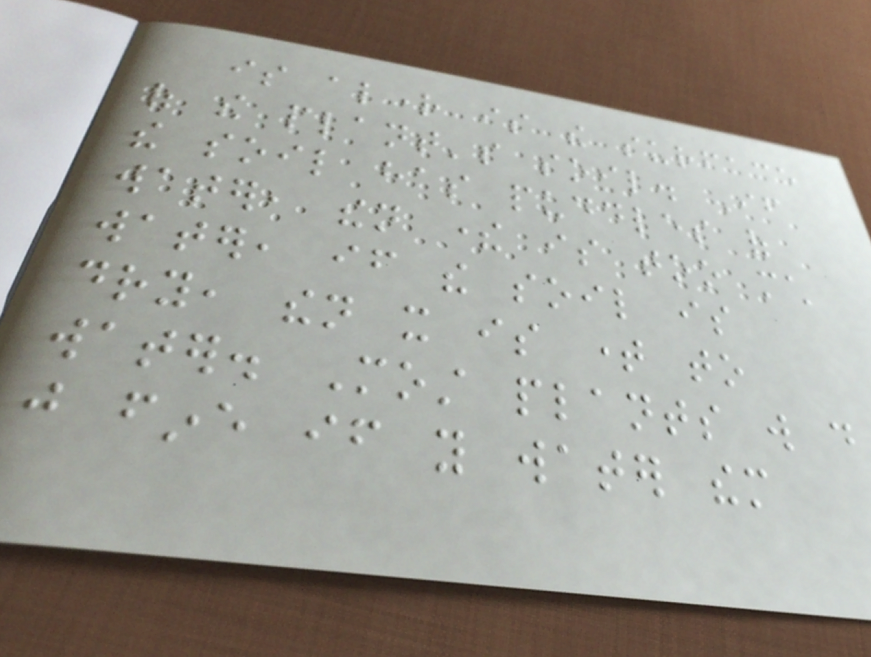is alright is the surface
of the plant's soil. If
the soil has puddles of
water, then there is too much
water, if the soil is
dry, then it is time to
water. Most plants will do
just fine if you water them
